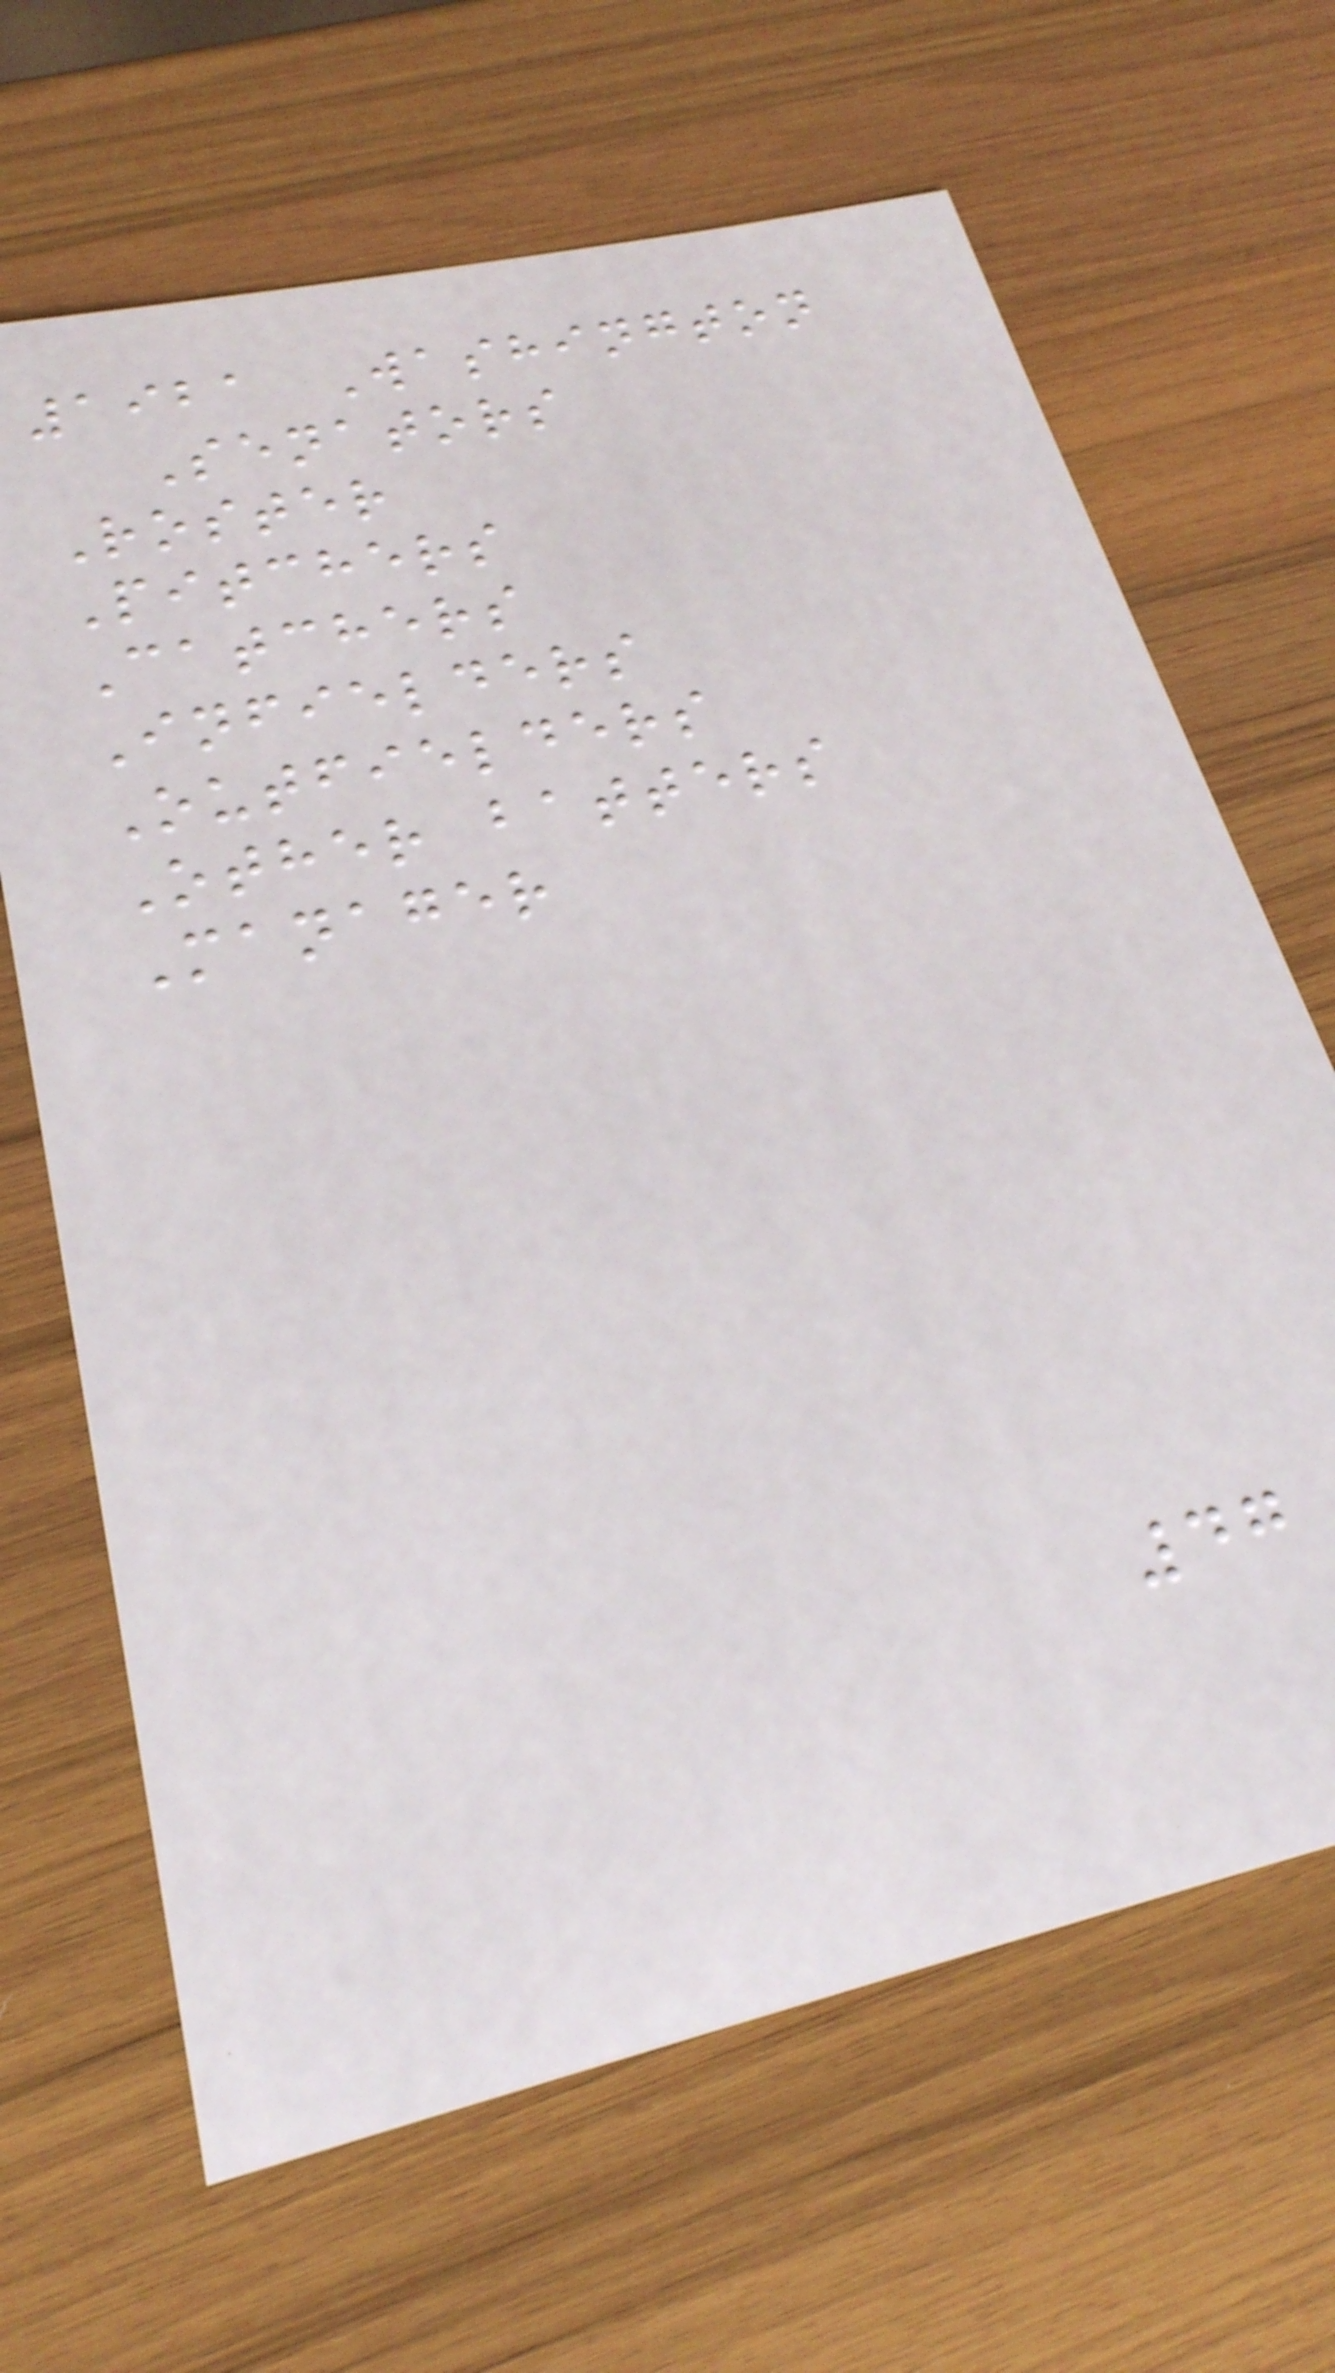1921 Washington
Senators
Roster
Pitchers
Catchers
Infielders
Outfielders
Other batters
Manager
47
